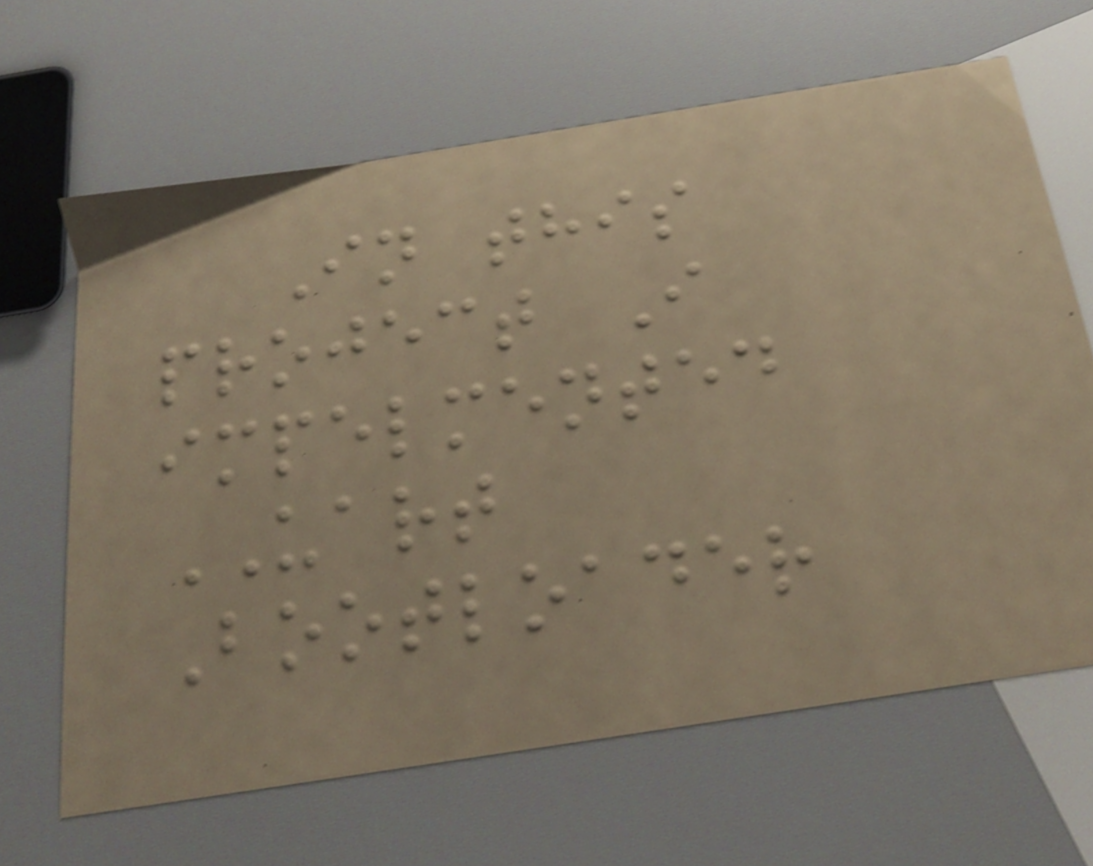In this
project I
impelmented
UART
Bootloader
